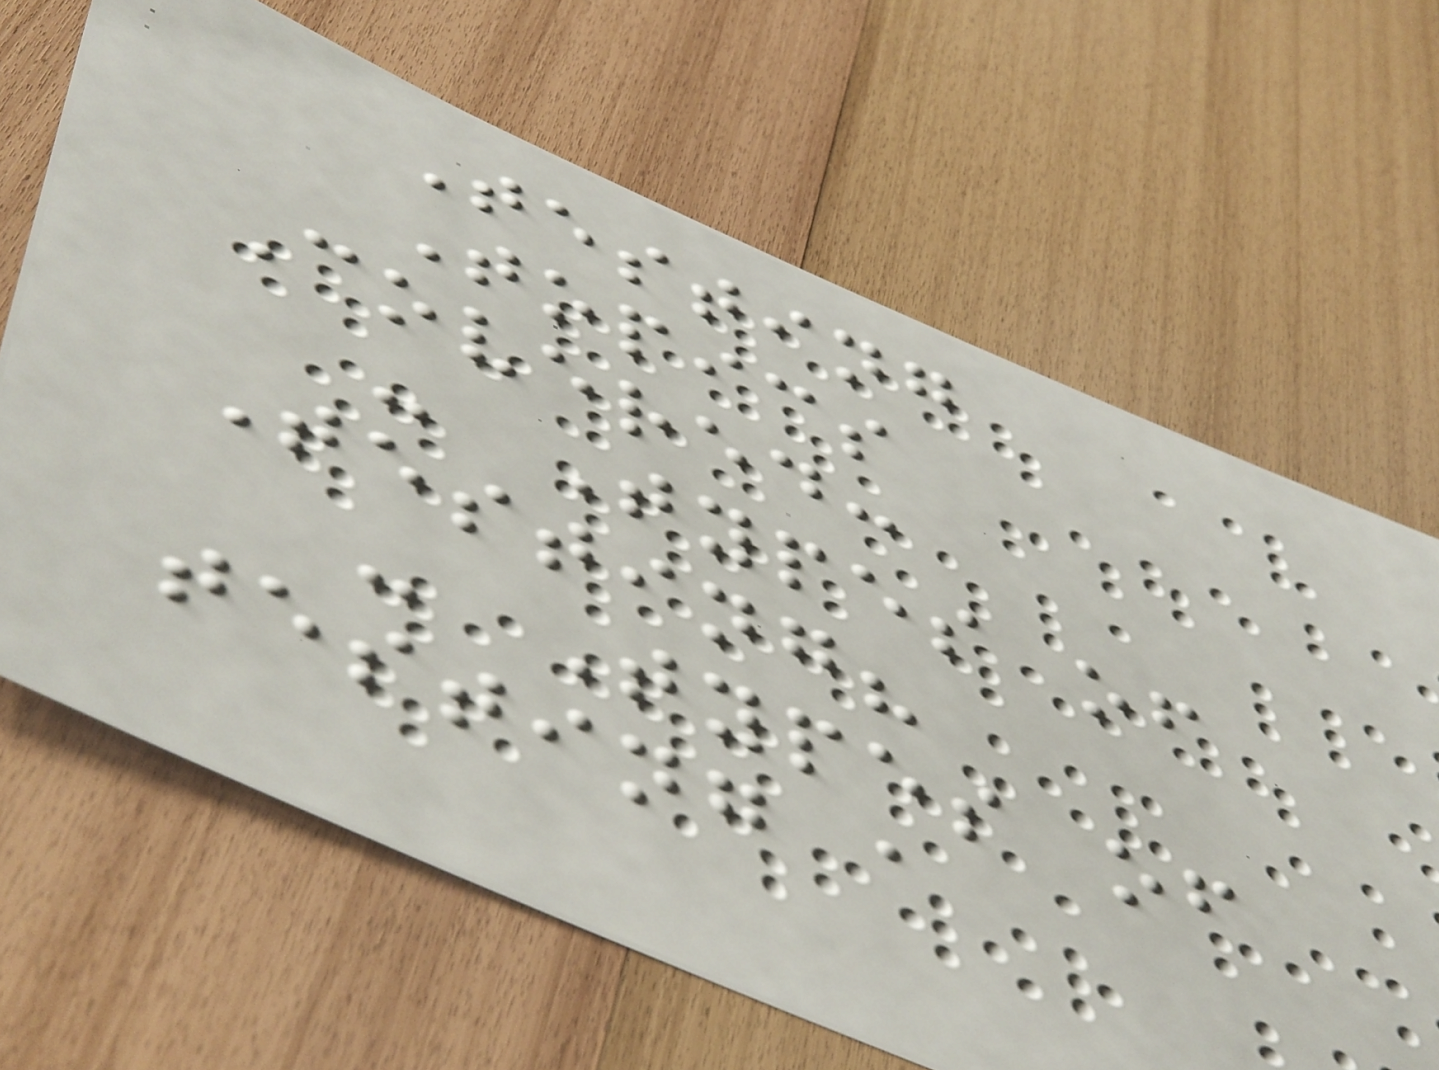Testing
Topics
Covered:
- Types of
Testing?
- Types of
testing a
